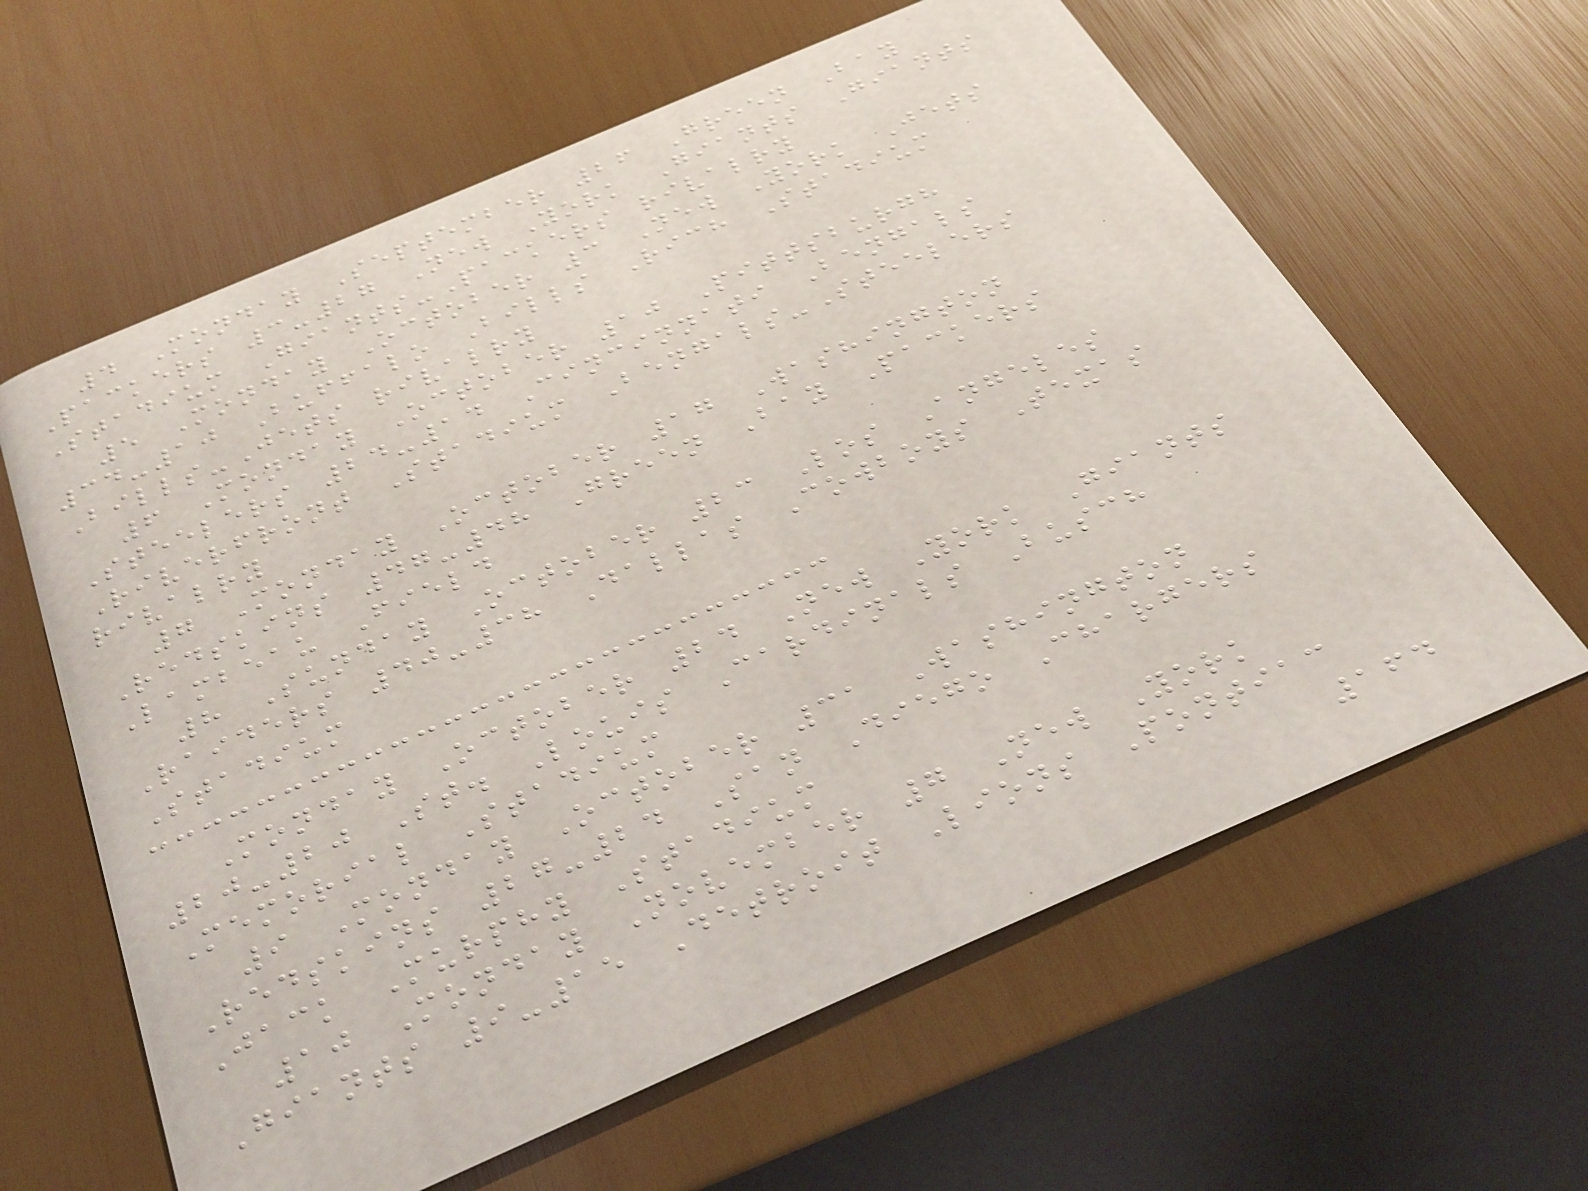4 Monday September 26 Green Bay
Packers 3-27 New York Giants Giants
Stadium Giants-Packers rivalry
5 Monday October 3 New York Jets
34-10 Buffalo Bills Rich Stadium
Bills-Jets rivalry
6 Monday October 10 Pittsburgh
Steelers 24-14 Cincinnati Bengals
Riverfront Stadium Bengals-Steelers
rivalry
7 Monday October 17 Washington
Redskins 47-48 Green Bay Packers
Lambeau Field
8 Sunday October 23 Los Angeles
Raiders 40-38 Dallas Cowboys Texas
Stadium
Monday October 24 New York Giants
20-20 St. Louis Cardinals Busch
Memorial Stadium
9 Monday October 31 Washington
Redskins 27-24 San Diego Chargers
Jack Murphy Stadium
10 Monday November 7 New York
Giants 9-15 Detroit Lions Pontiac
164
